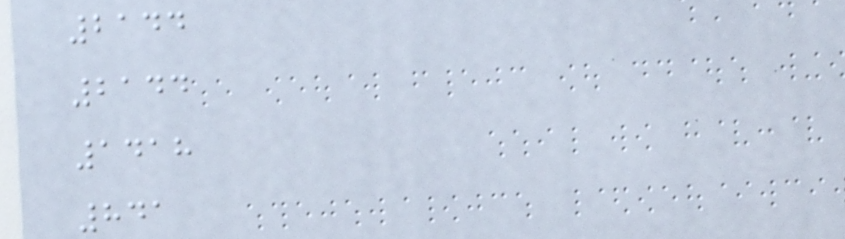2144
2144
1418
841
